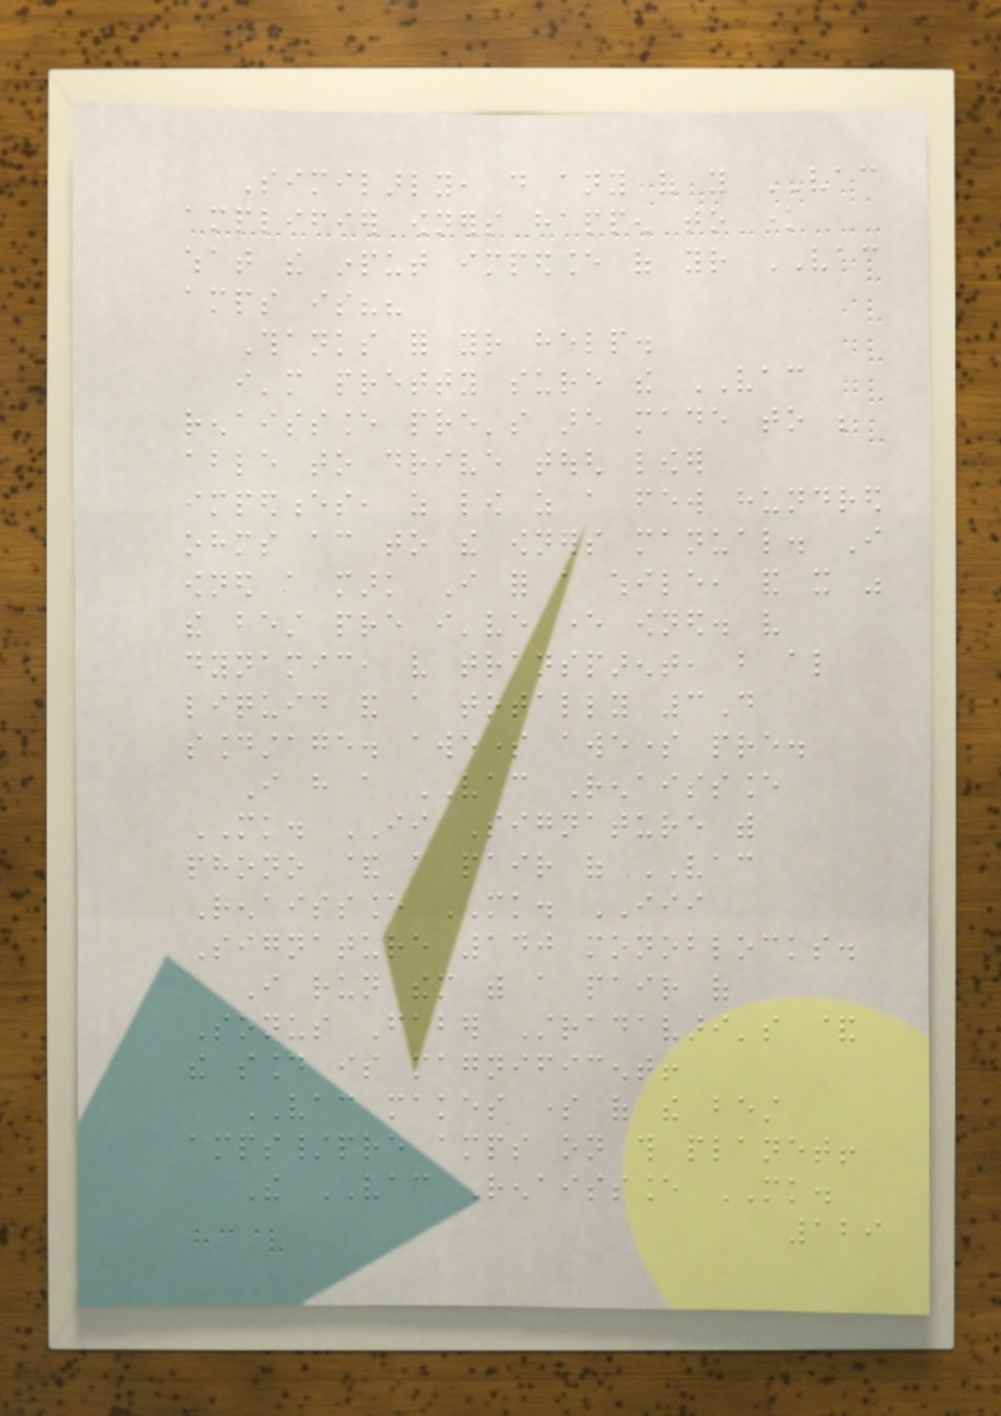Similarly, do any of you VAC
amplifier owners happen to know
what the input impedance of your VAC
amps is??
Thanks for your help.
i'm pretty sure the VAC
renaissance pre's are made to be
able to drive tough lower
impedences, as low as a few hundred
ohms according to the owners manual. I
owned a mark I for a while, and it was
the best pre i've ever owned. very
dynamic, very transparent, but also
liquid and a totally 3D
soundstage. awesome awesome pre.
I have a VAC Renaissance
MK. II Signature with
phono & a pair of VAC
Renaissance MK. III
Signature 140 monoblocks.
I run them with a pair of
Sonus Faber Stradavari's &
the sound is magnificent!
VAC makes some of the best
amps/pre amps on this planet!
The VAC Renaissance MK.
129
